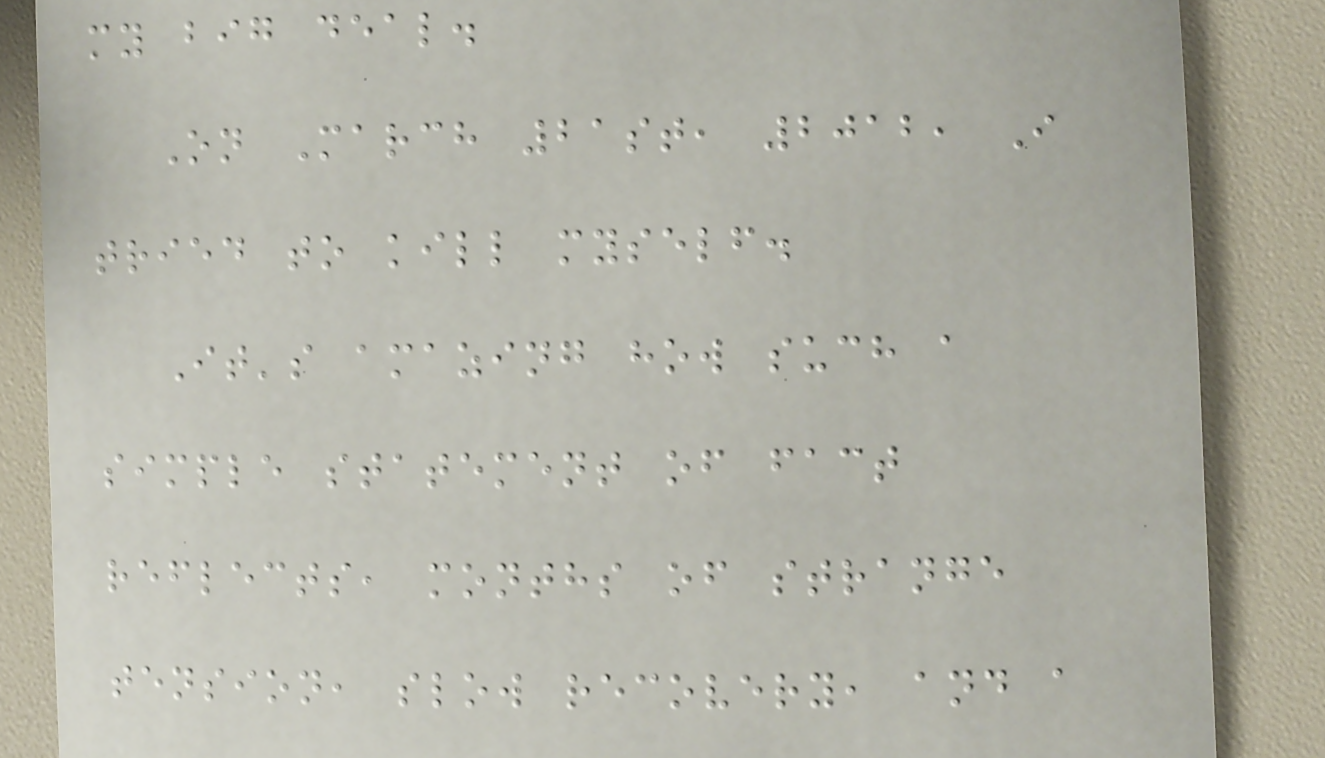my big deal.
On March 21st, 2012, I
tried to kill myself.
It's amazing how such a
simple statement of fact
reflects, months of strange
tension, slow recovery, and a
